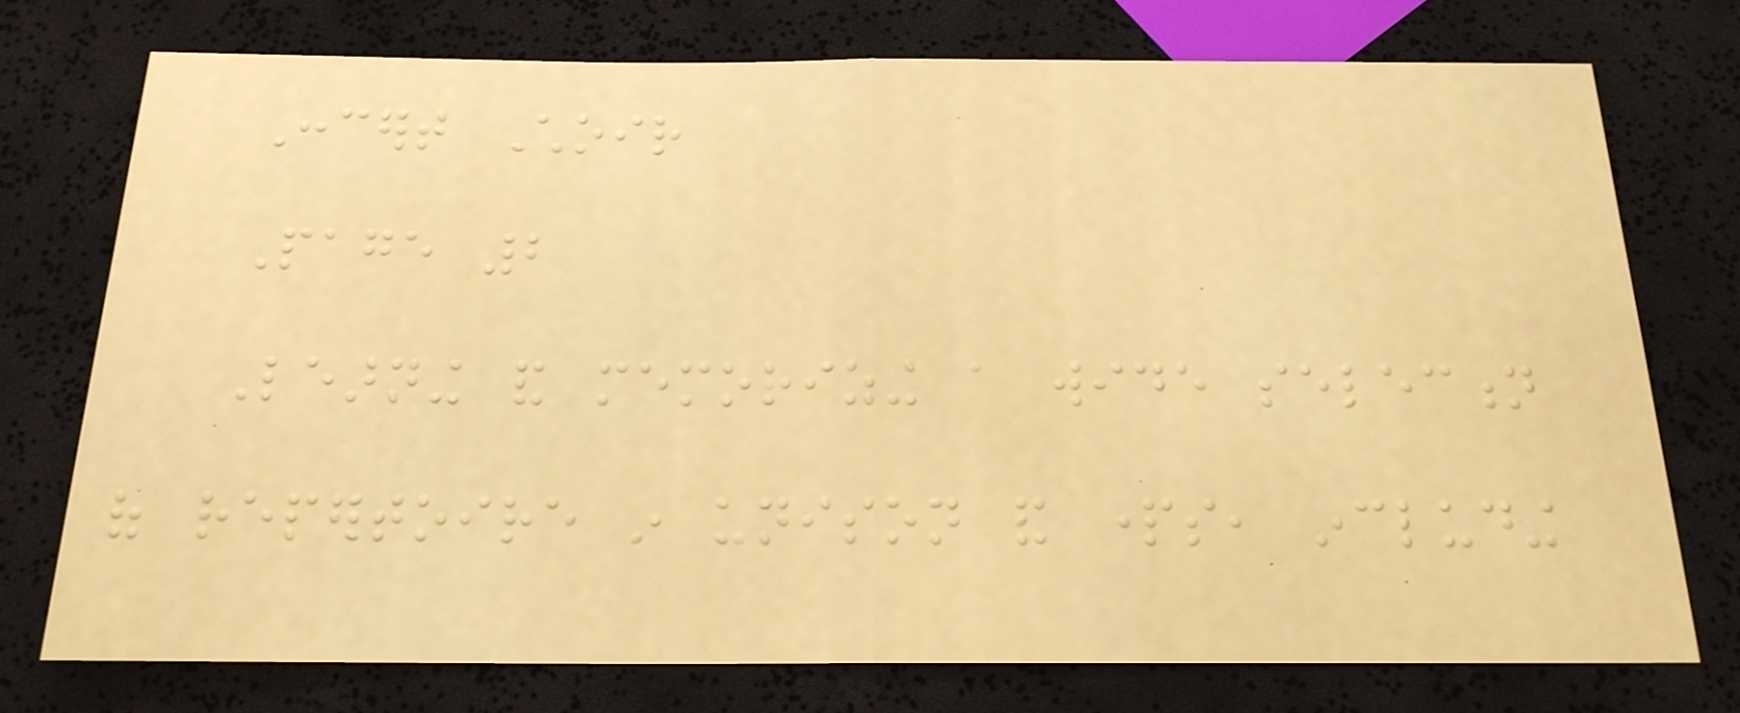Concert Choir
Page 2
Learning and memorizing a wide selection
of repertoire in unison and parts, including
